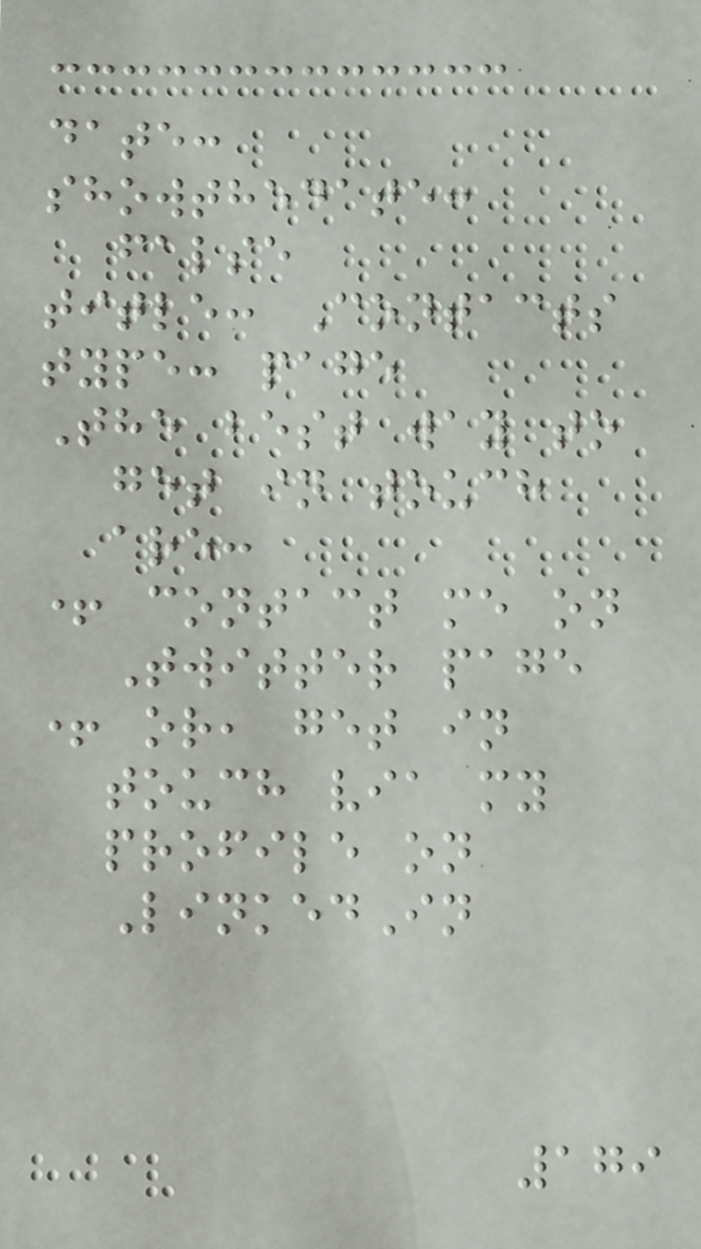date:
showthedate:
false
title: Contacts
type: page
The best way to
get in touch
are:
+ contact me on
Twitter page
+ or, get in
touch via my
profile on
LinkedIn
179
